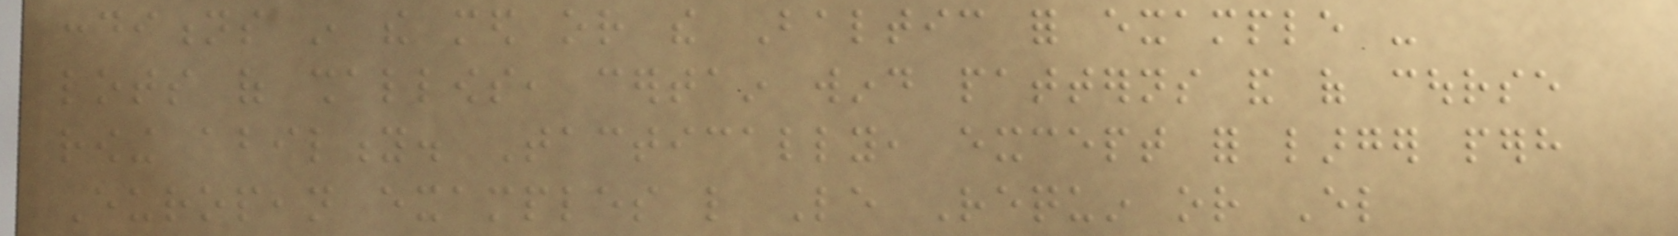conditions in the med or the Baltic for example -
lots of shallows, certain wind patterns and of course
rowing ability. Tactically, except for larger perhaps
European examples like Le Requin or El
